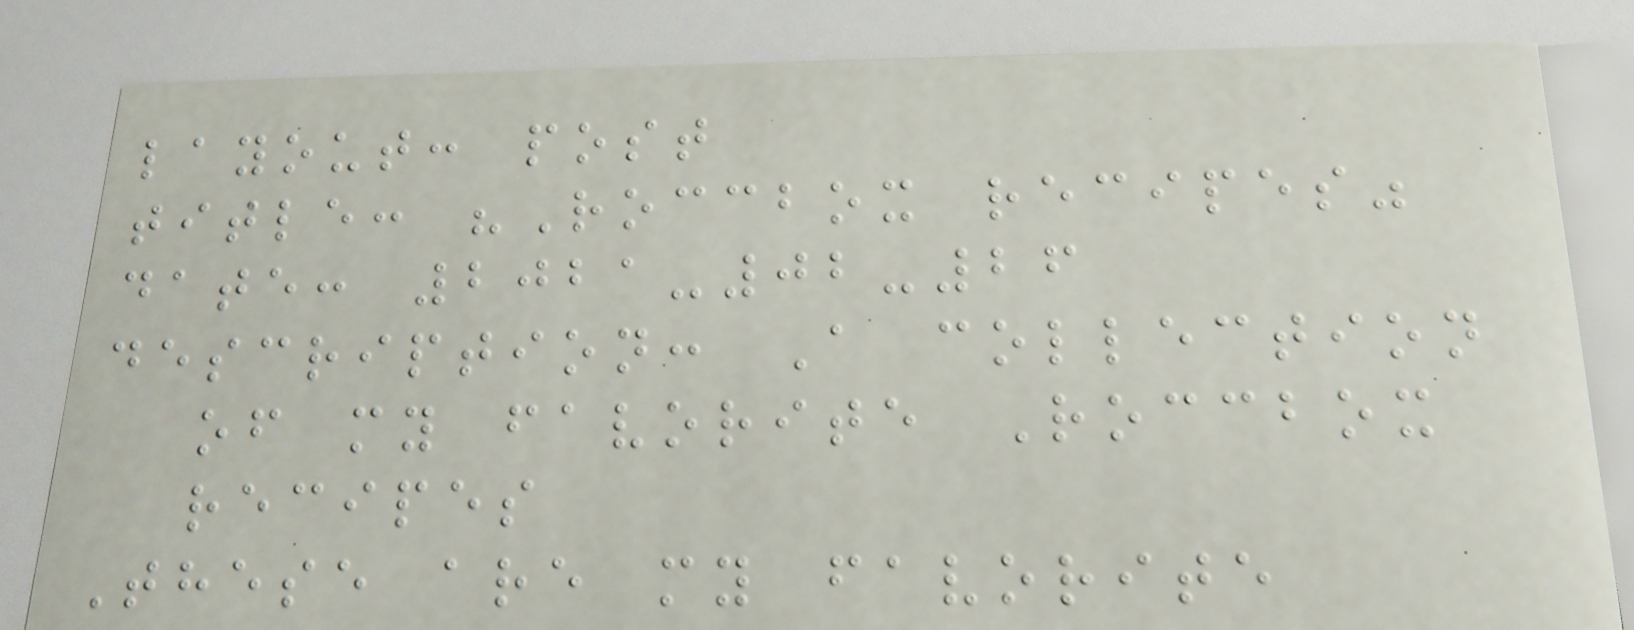layout: post
title: "Roccbox recipes"
date: 2021-02-26
description: A collection
of my favorite Roccbox
recipes
These are my favorite
